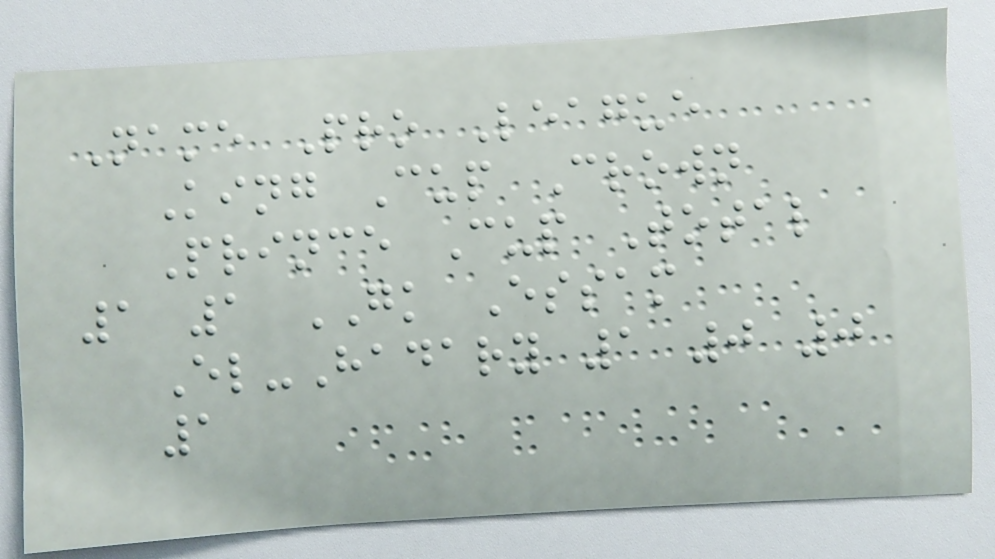Name Pro League
King Cup Crown
Prince Cup Total
1 1 GK Essam
El-Hadary 1 0 0
1
